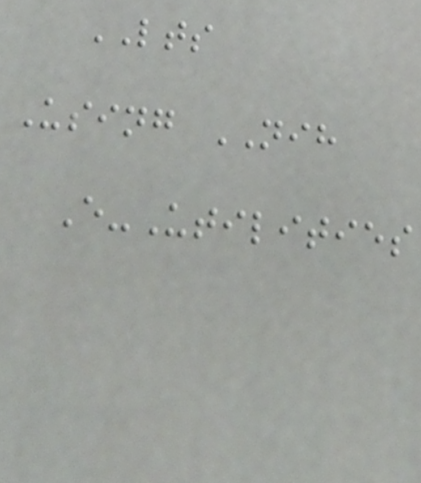LTS
Using NIH
E-Utilities
